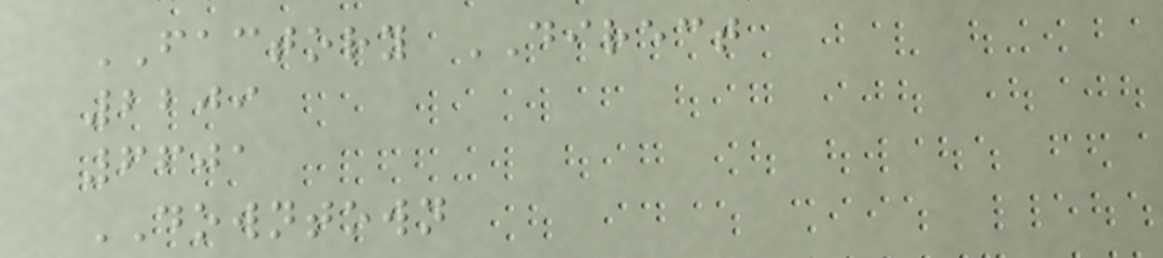FACTORY DIRECT
2209
6601
DOWNTOWN
